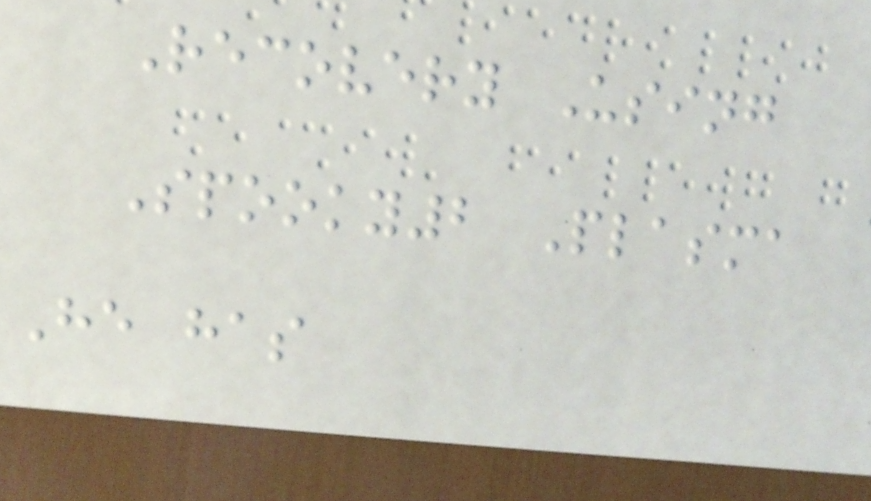Recovery Using
Spooky2 Plasma
He has
